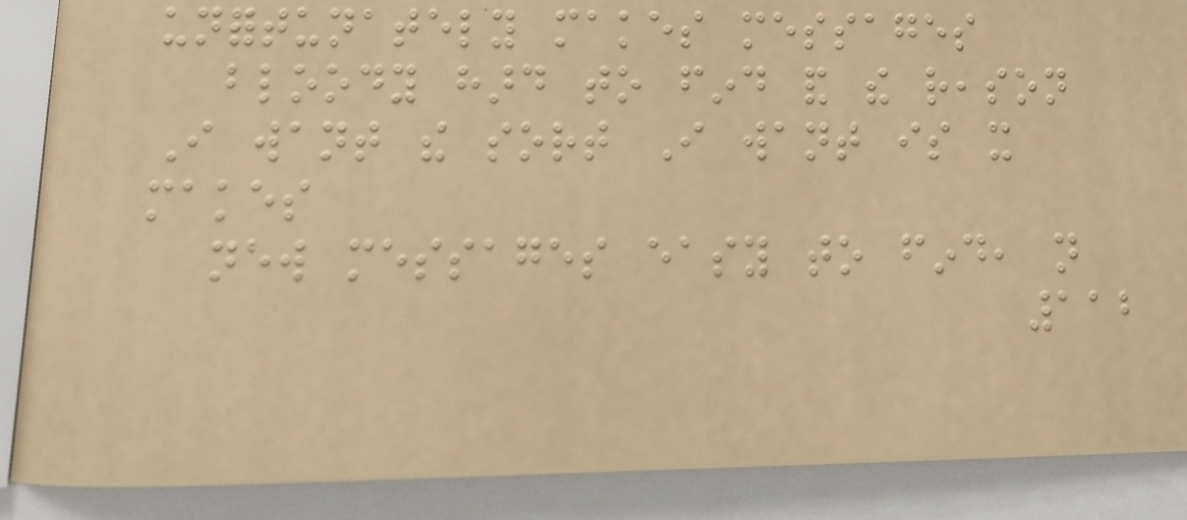unfortunately makes messages
bloody hard to find and the reason
I want the sort I want is it
makes
new messages easy to find, not
112
